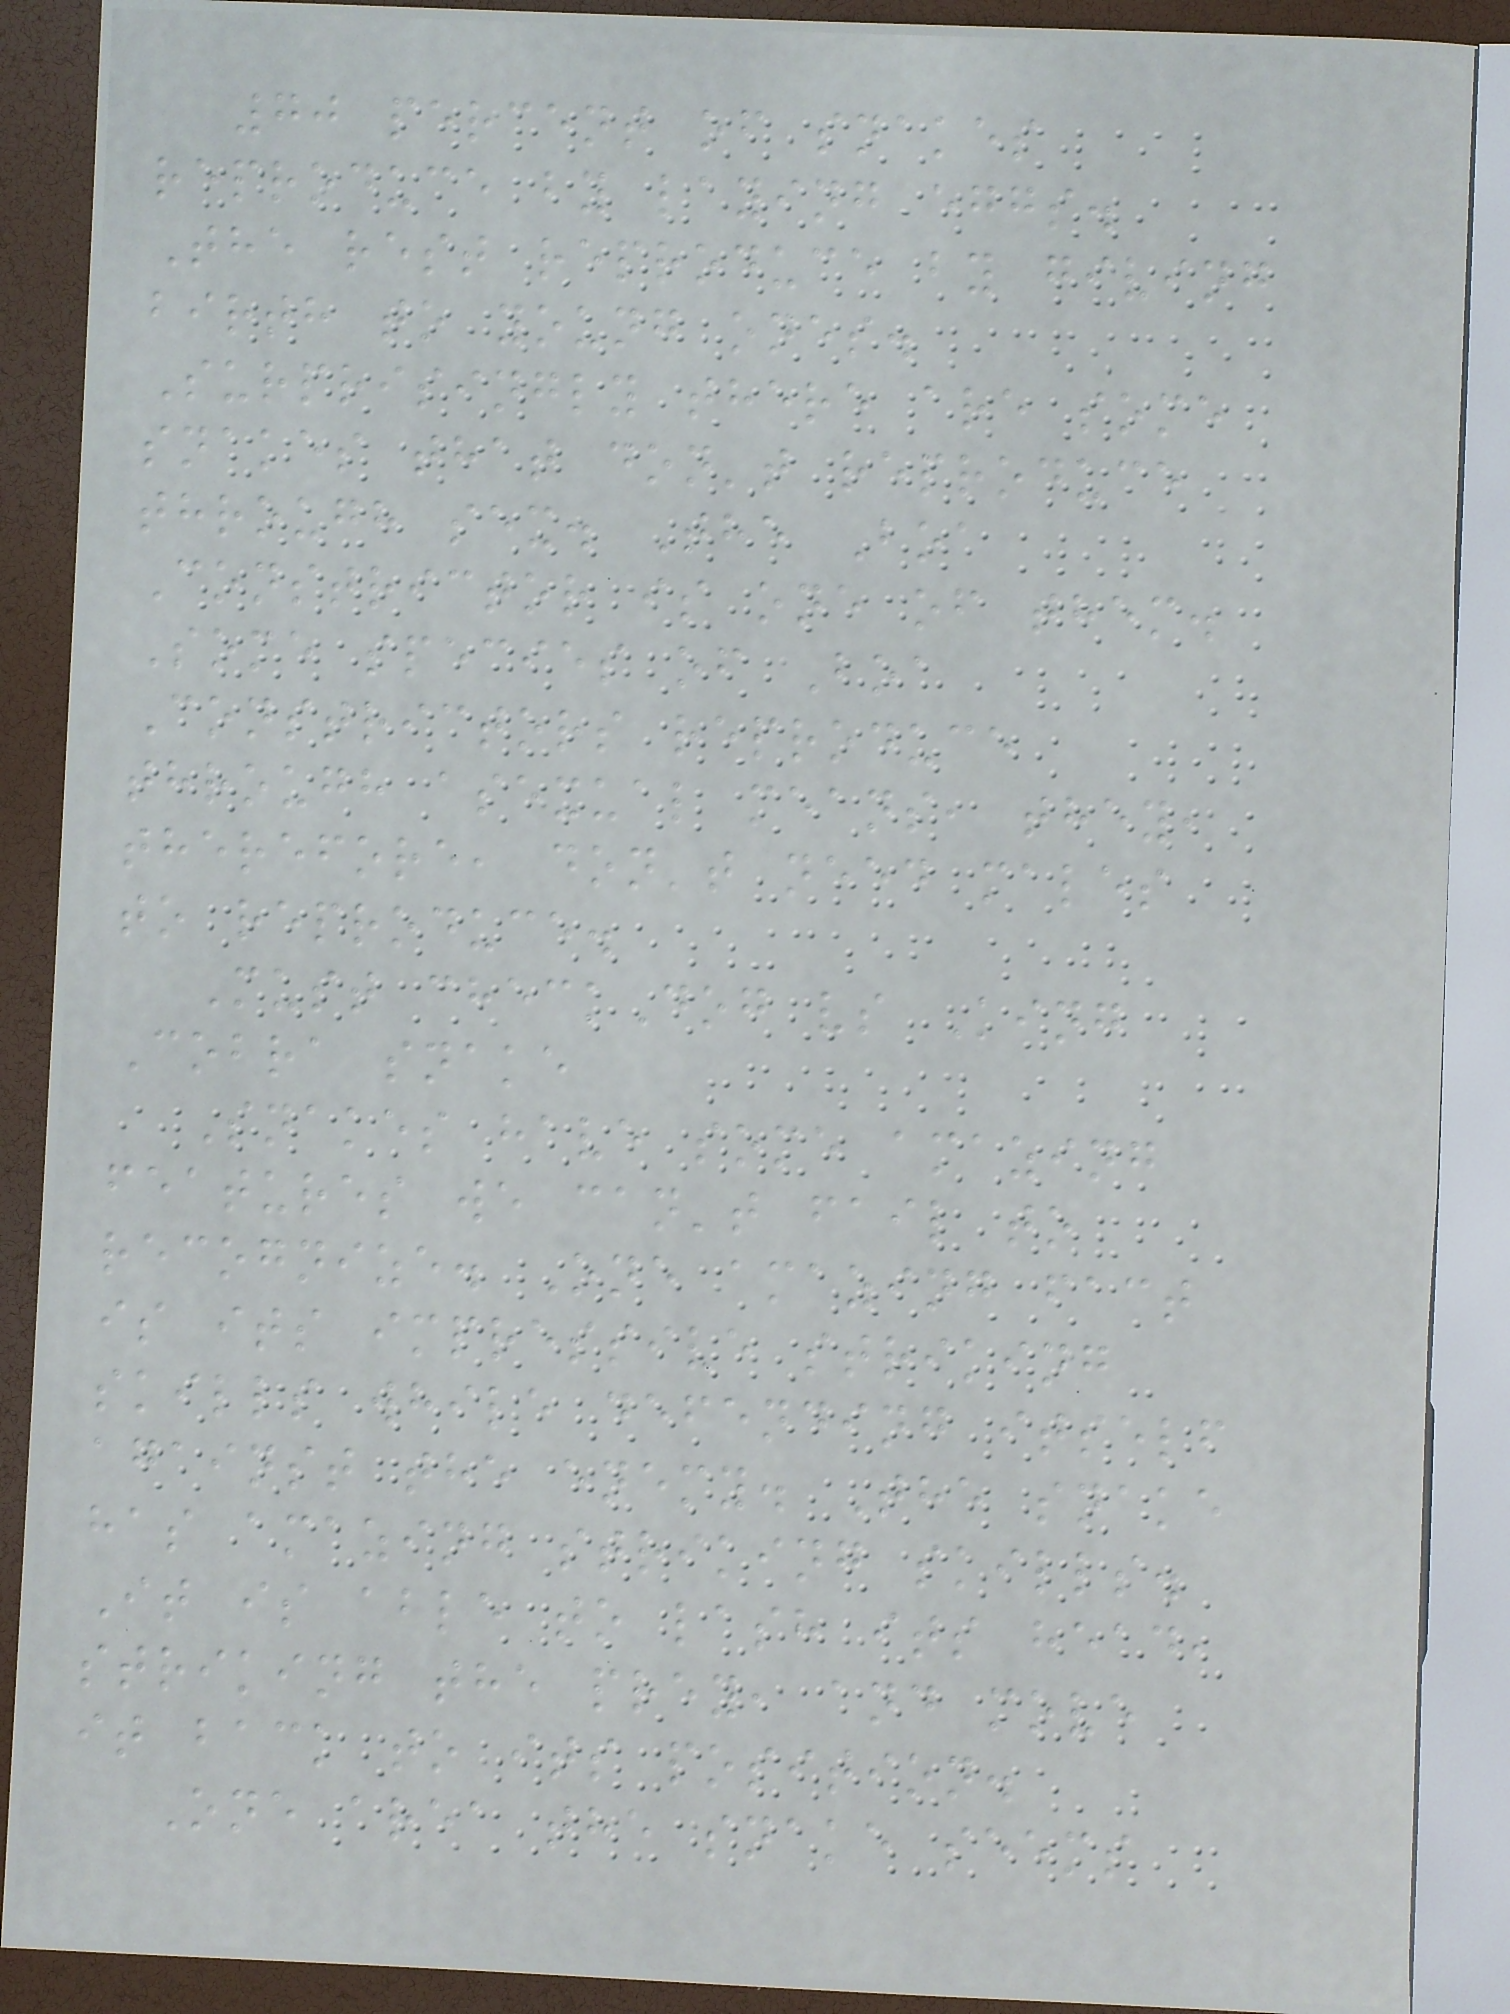70 percent of snakes
reproduce by laying eggs.
The rest reproduce by giving
birth to young ones.
Surprisingly there are some
snakes that don't reproduce
through sex. The Boa
Constrictor is one of them.
Some species of Boa
Constrictors reproduce
through asexual means, they,
therefore, don't need males
to reproduce.
Must checkDog vs King
Cobra snake
Snakes have some amazing
features we can't fail to
recognize. One amazing fact
is its impressive striking
skills while defending itself
against the enemy. The snake
has amazing striking skills.
It is able to lash its head,
striking the prey, and move
it back to its position.
One area the snake seems
